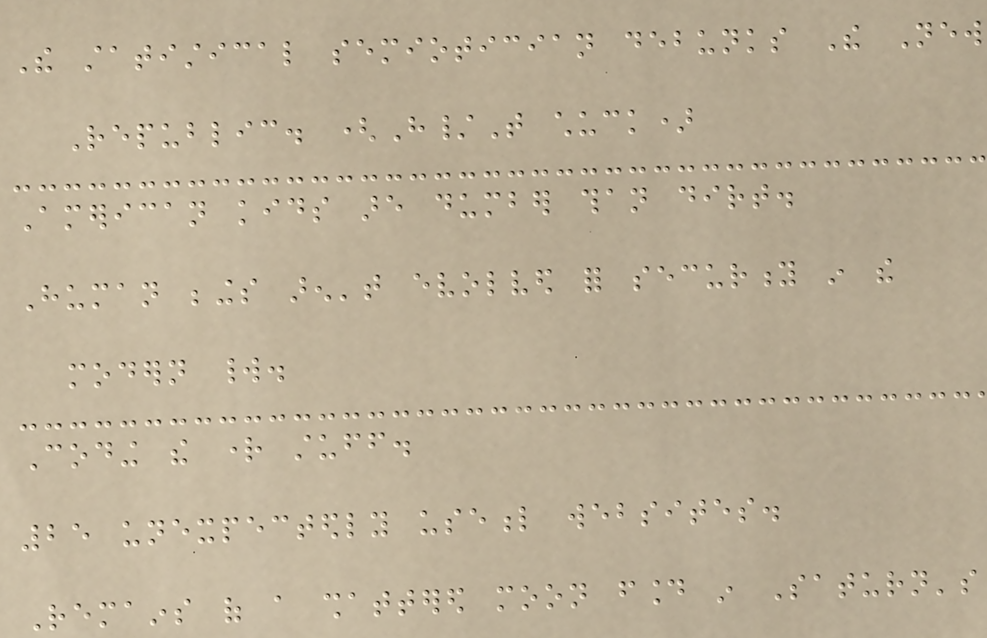The statistical semiotician debunks The New
Republic. (H/T chuck)
American kids are dumber than dirt.
Human beings aren't evolved for security in the
modern world.
Coding the right stuff.
25 unexpectedly useful websites.
Remains of a shattered moon found in Saturn's
